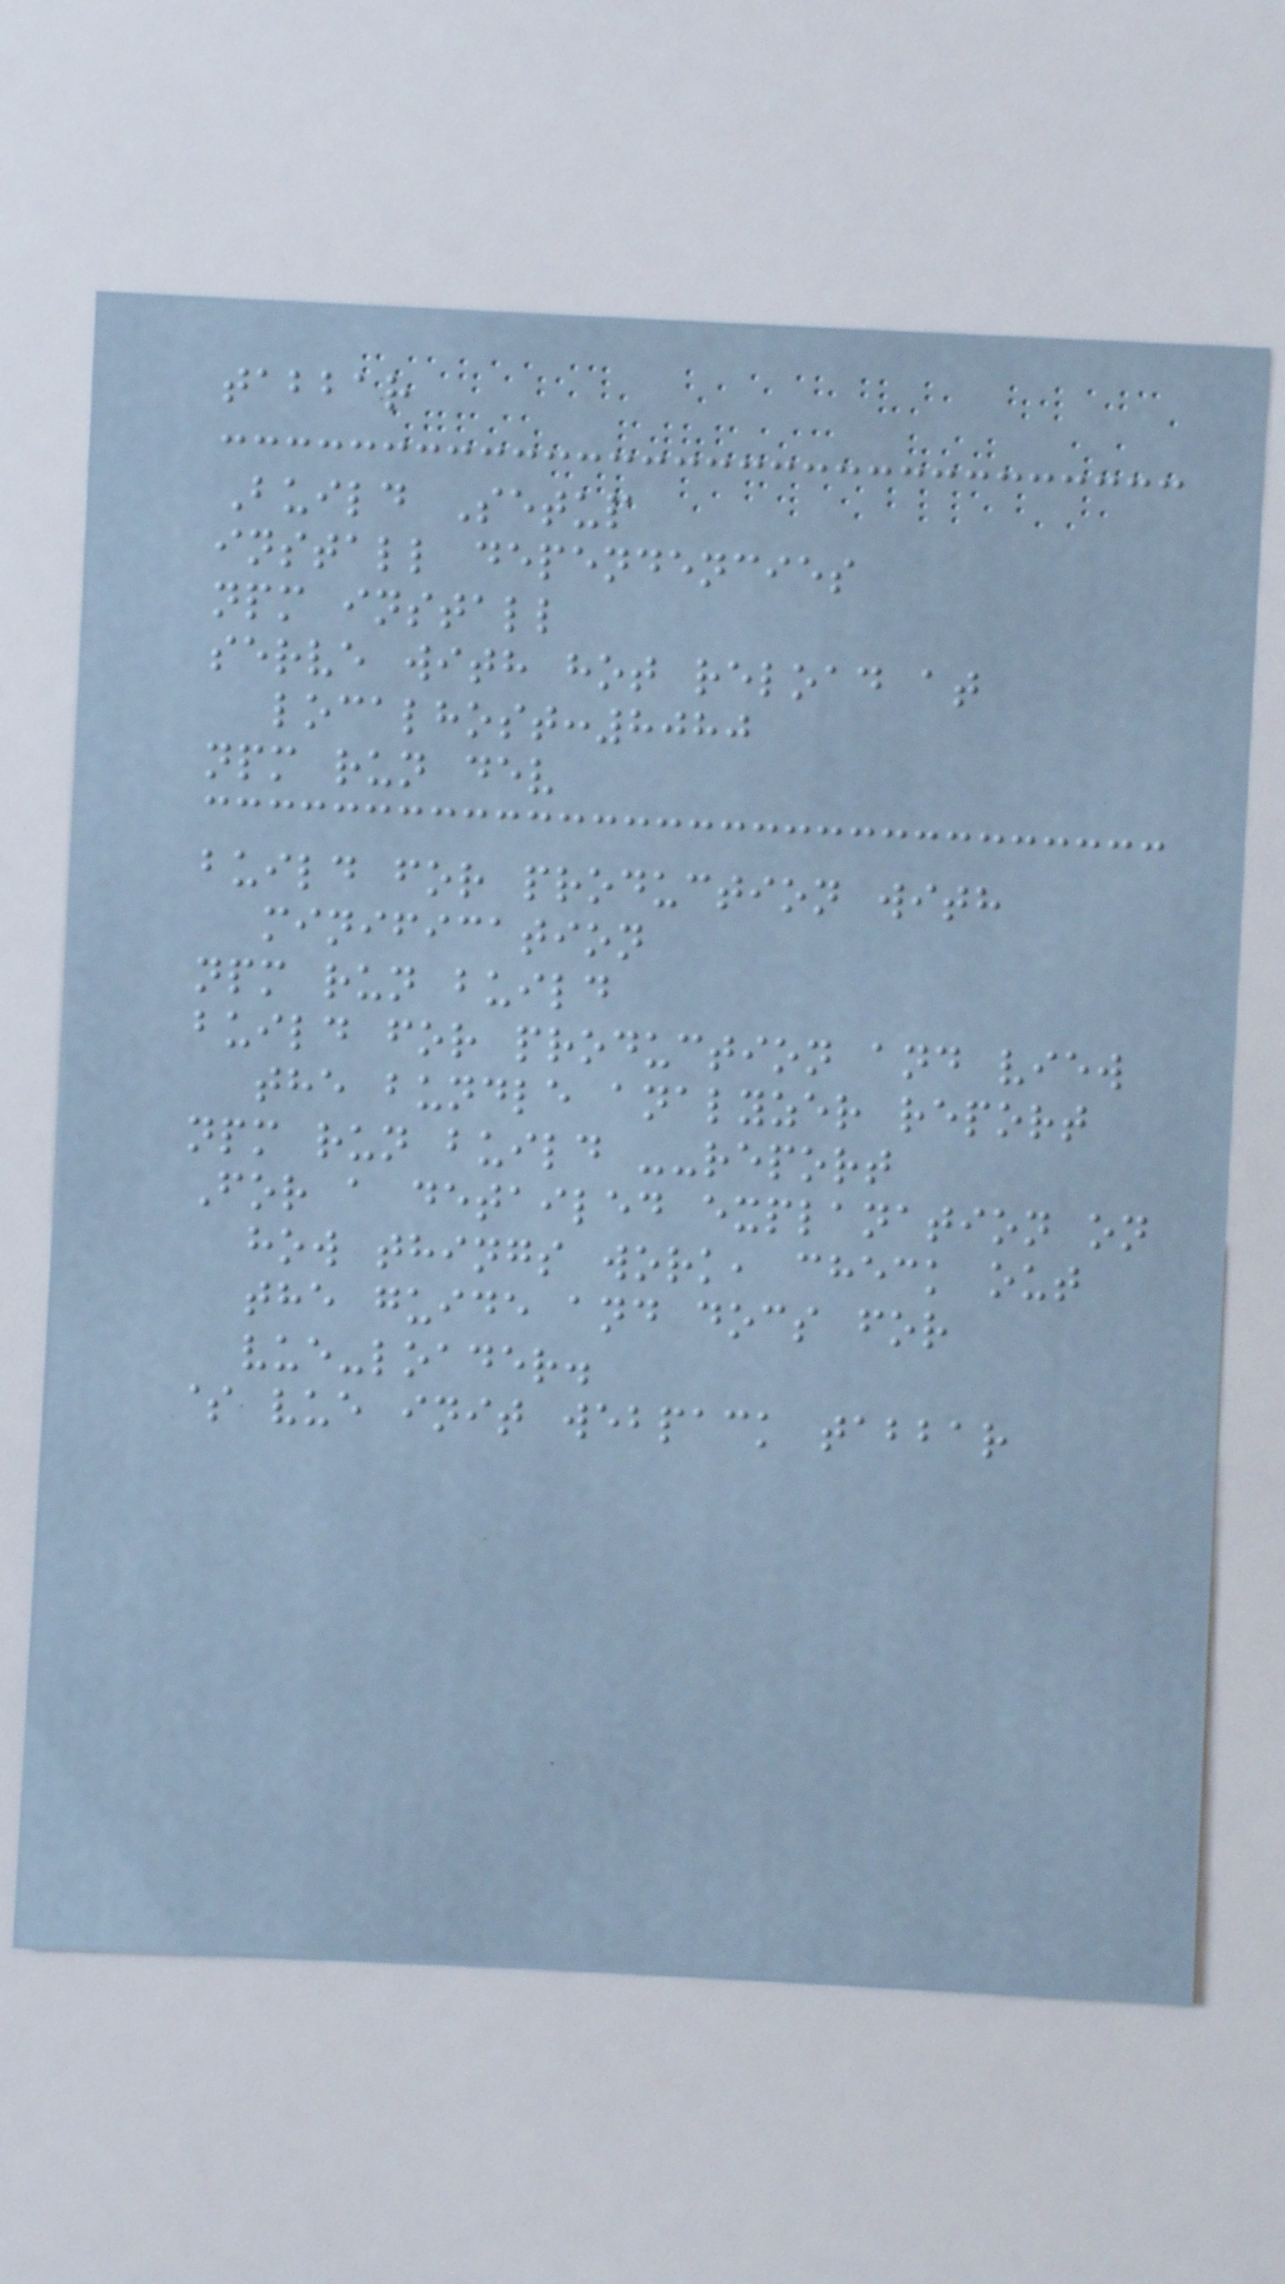tabbar
Build Setup
install dependencies
npm install
serve with hot reload at
localhost:8080
npm run dev
build for production with
minification
npm run build
build for production and view
the bundle analyzer report
npm run build --report
For a detailed explanation on
how things work, check out
the guide and docs for
vue-loader.
$ vue init webpack tabbar
